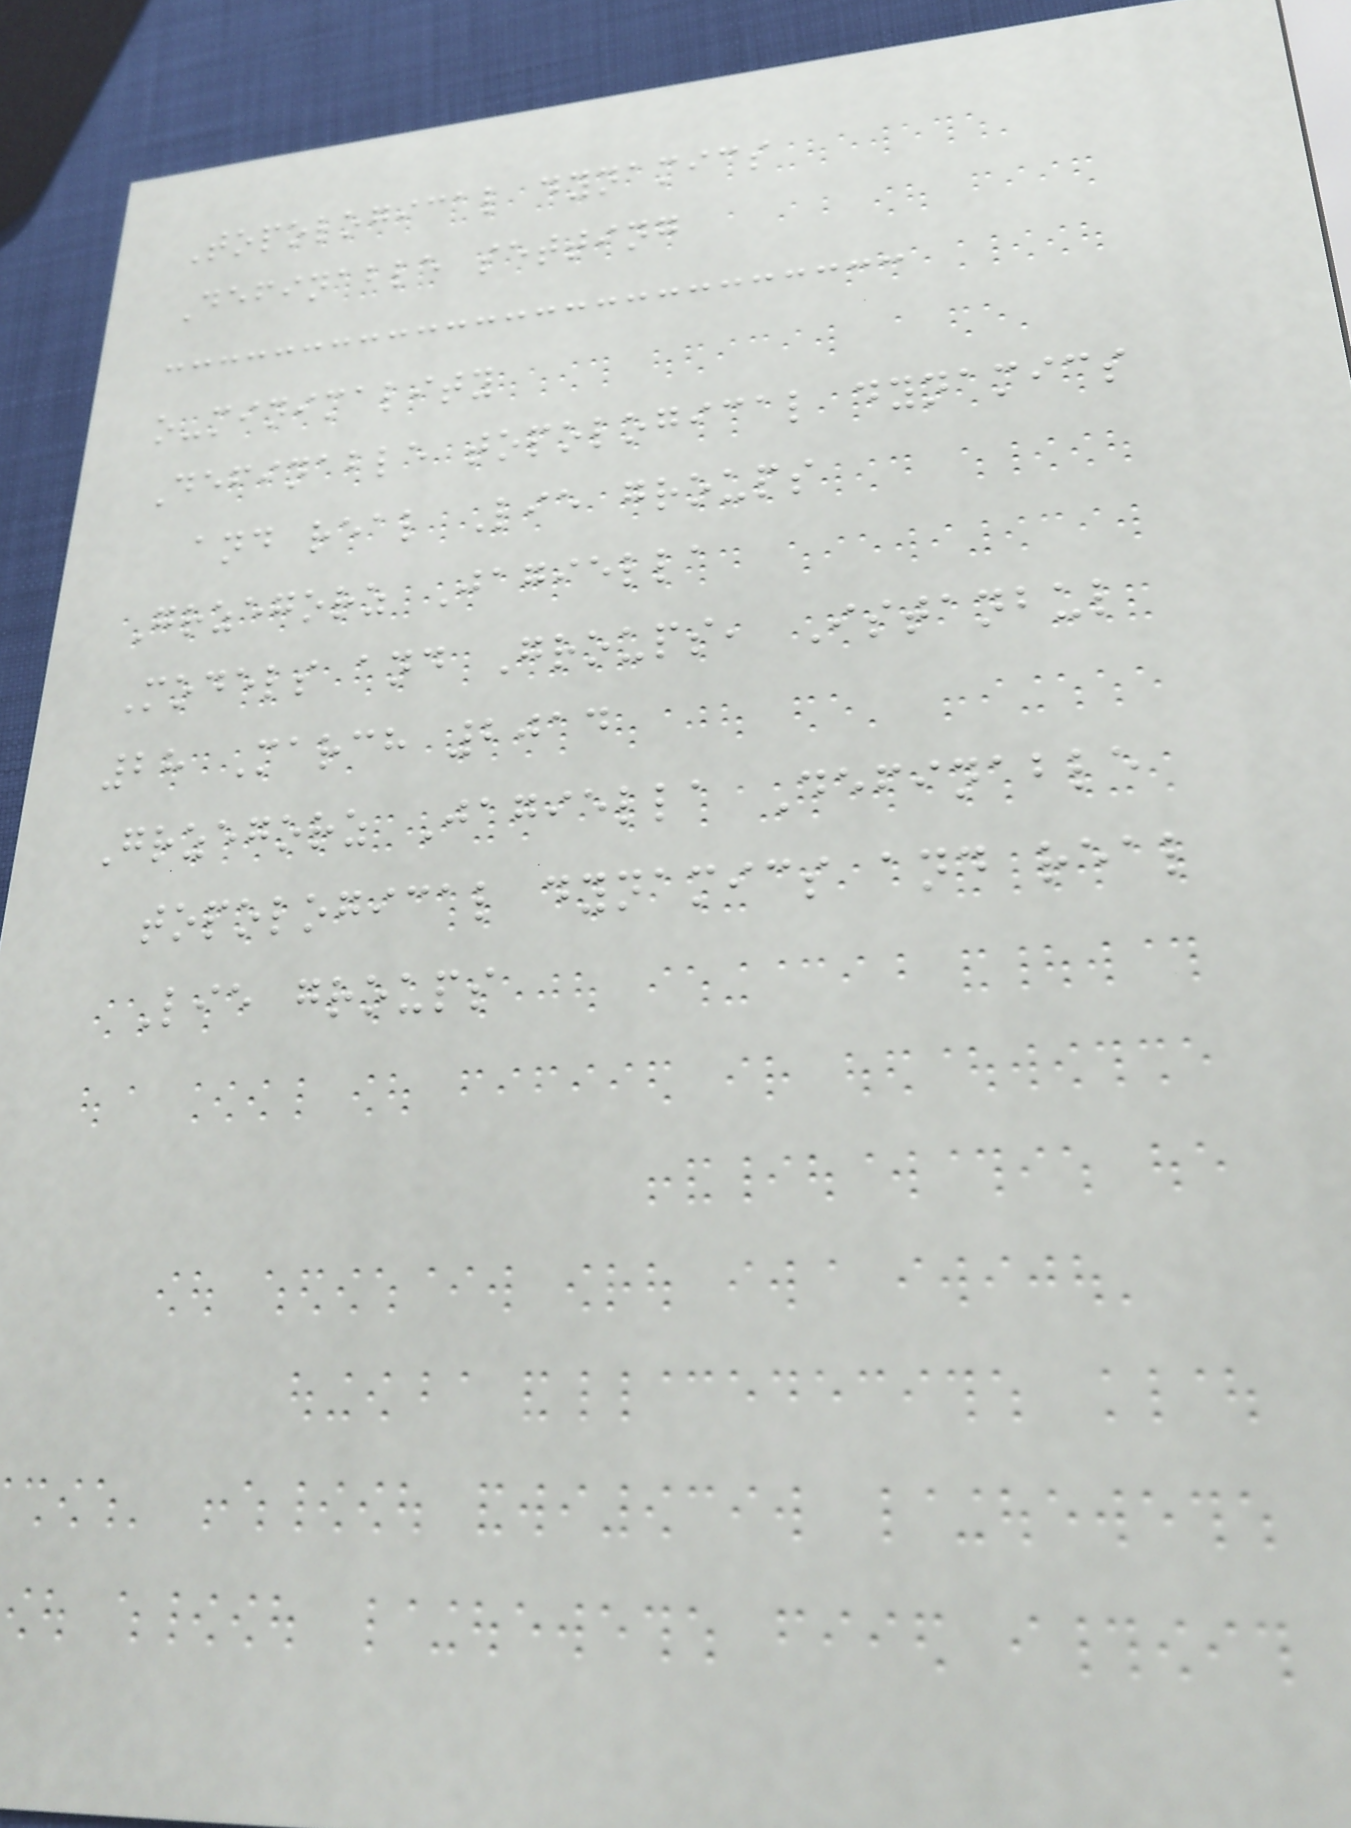Topological dynamics
Definable setting
o-minimality
Definable topological dynamics
and real Lie groups
Grzegorz Jagiella
Models and Groups, Istanbul
28 March 2014
Grzegorz Jagiella Definable
topological dynamics and real
Lie groups
